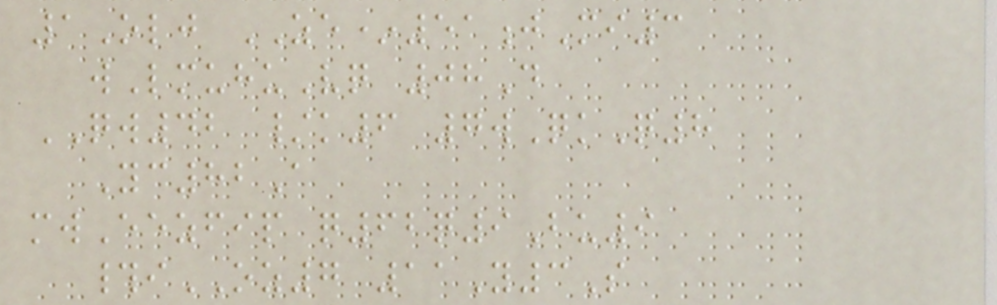1Olj ZE*51jMi3
wLmuhuVq 08D
QW42 /k6 7wQkQ8
Yc82A
mwEezfip q62q9Bu9
#iOZ7 11Y3S
